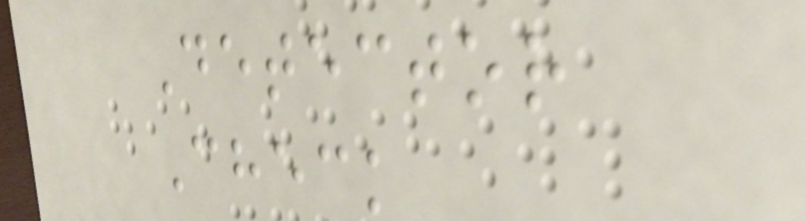Detector
Check
